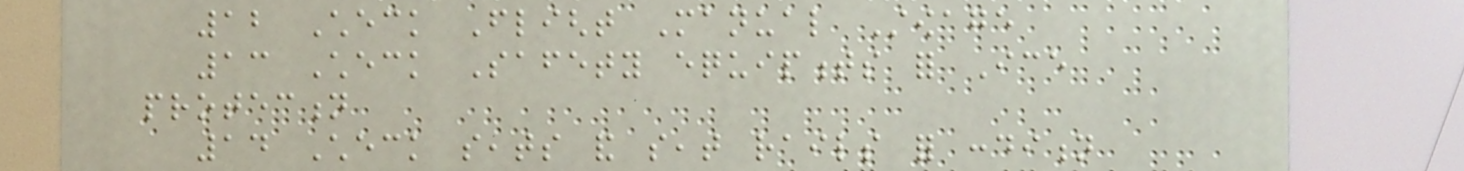12 Check Flight Manual Stowage
13 Check Safety equipments for Ice
protection
14 Check seats and seat rails for condition
